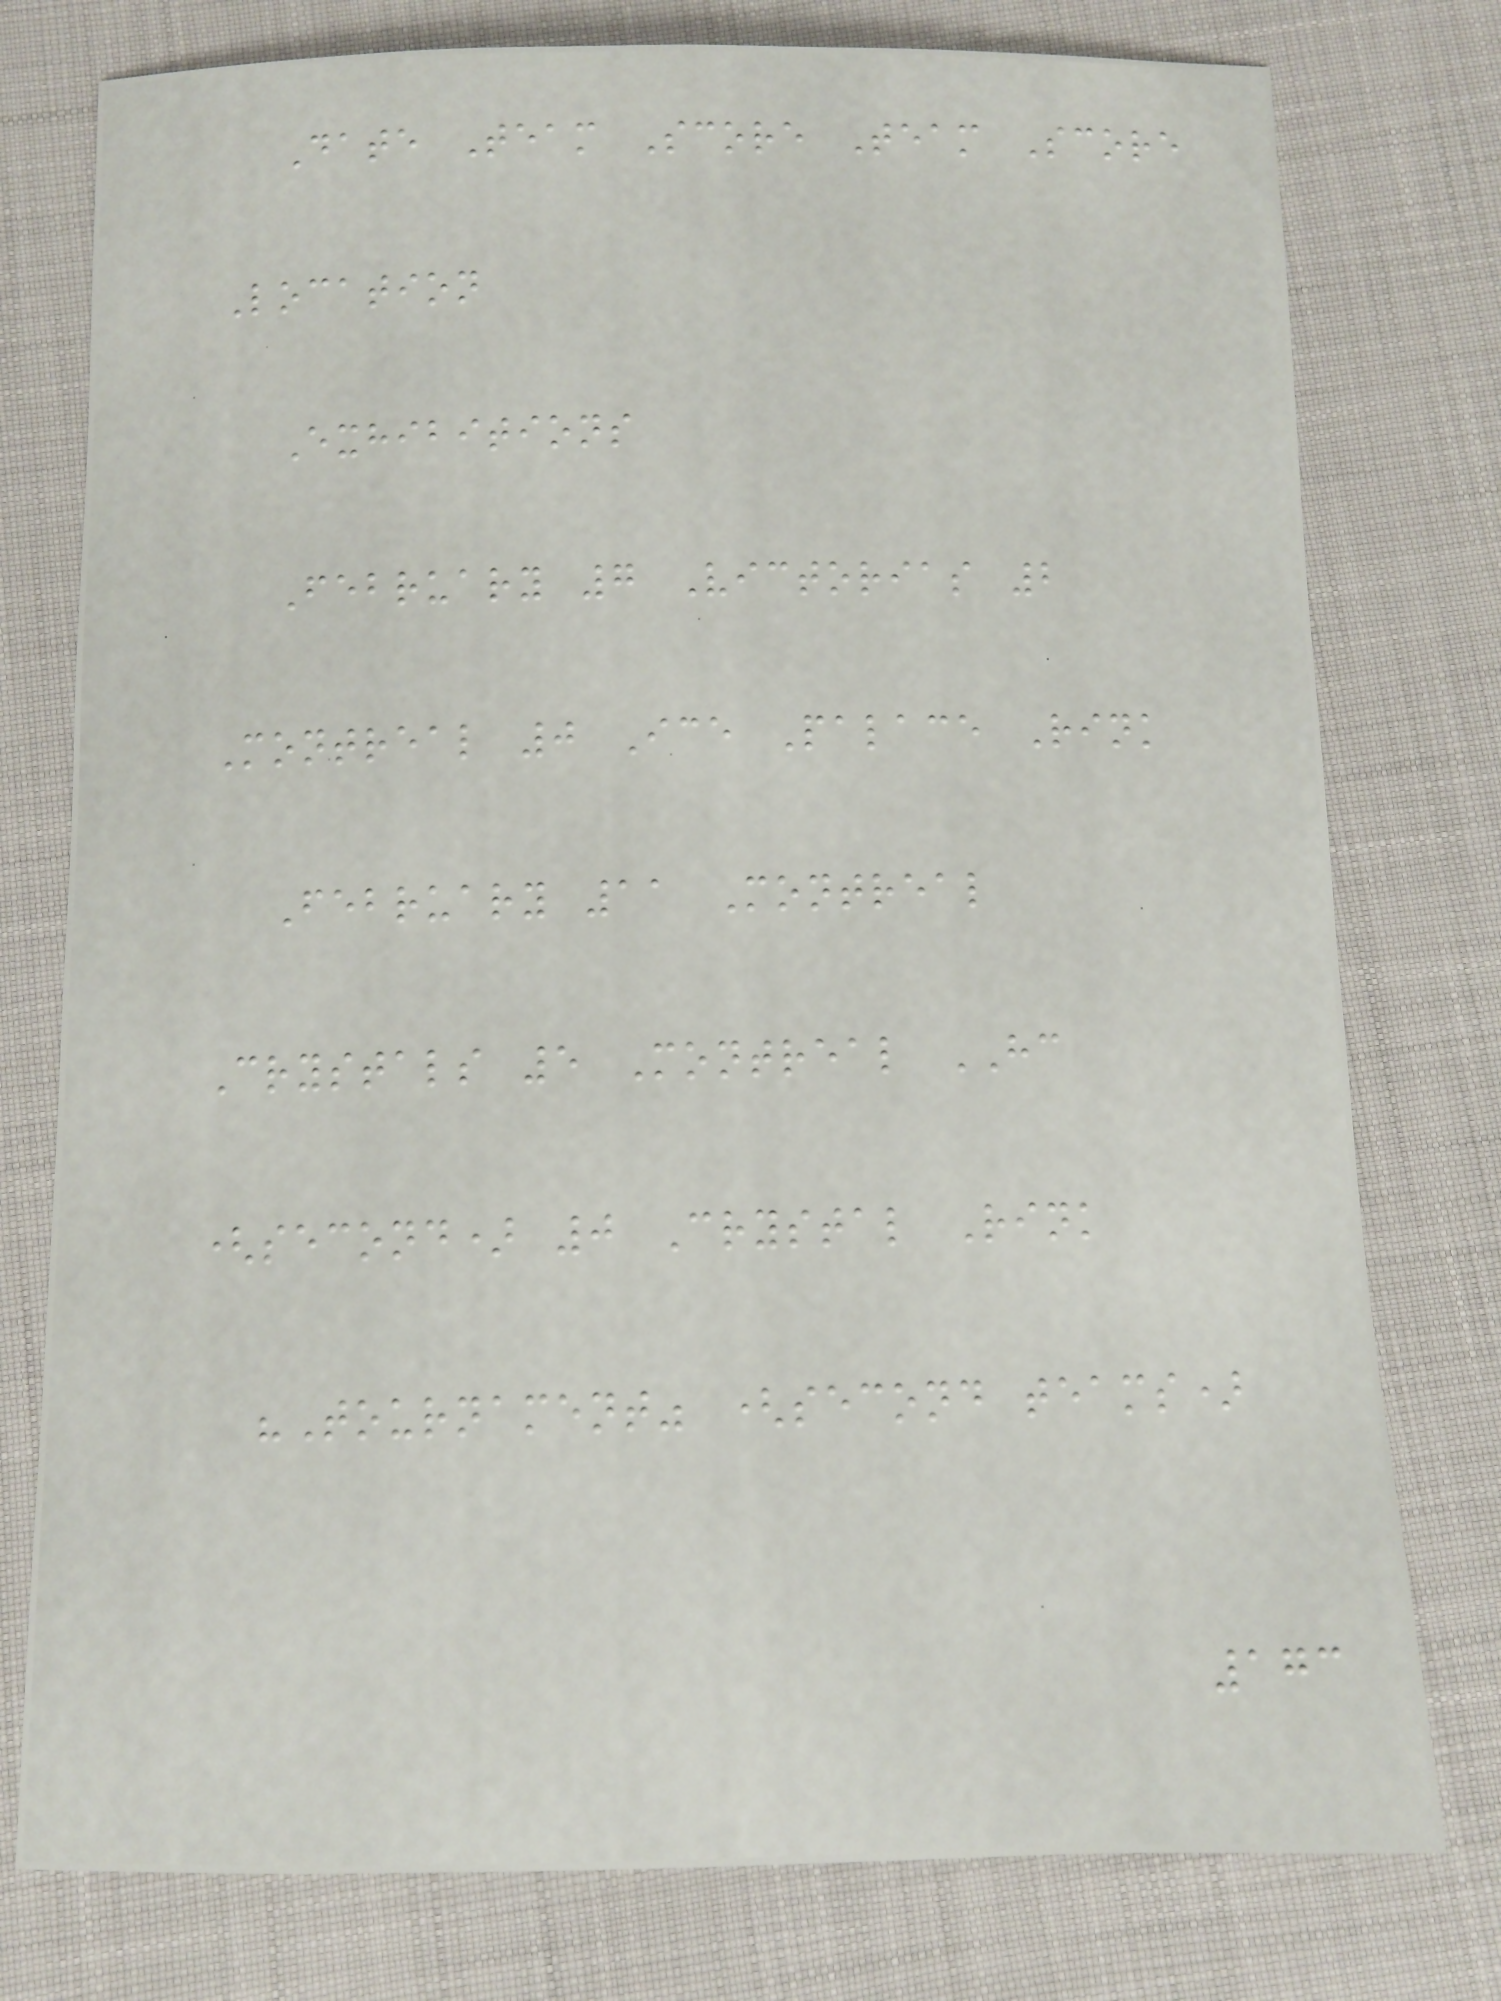Date Team Score Team Score
Location
Exhibitions
February 7 Victorias 2
Montreal 0 Ice Palace Rink
February 11 Montreal
Crystals 5 Montreal HC
(second) 0 Crystal Rink
"Tournament" (second teams)
173
